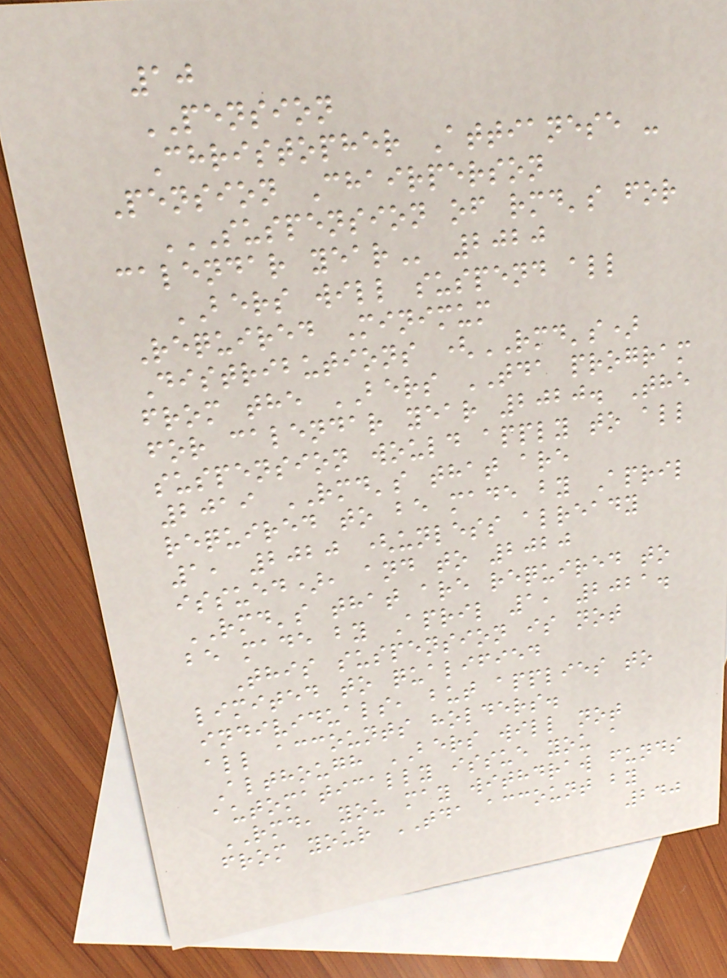10
PENSION
Christopher Attianese -
Pension Chairperson
SUSPENSION OF RMD'S FOR
CALENDAR YEAR 2020
BERS will suspend all
Required Minimum
Distributions (RMD's)
from the BERS TDA program
for calendar year 2020. The
suspension would apply to all
2019 RMD's that are
required to be made by April
1, 2020 (unless already
issued), and to 2020
RMD's that are required to
be made by April 1, 2021.
This suspension is not
limited to qualified
individuals, but applies to
all accounts holders.
Although BERS will not
automatically issue you a
RMD, you may withdraw funds
from your TDA account by
240
